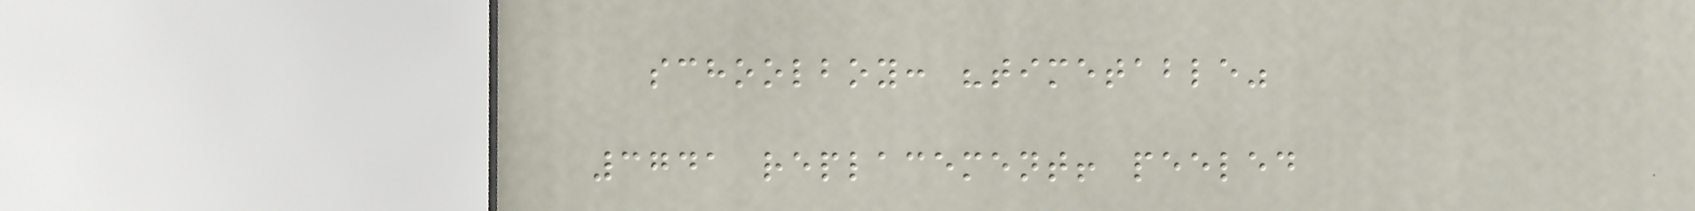schoolboy: "timetable"
3741 replacement! peeled
